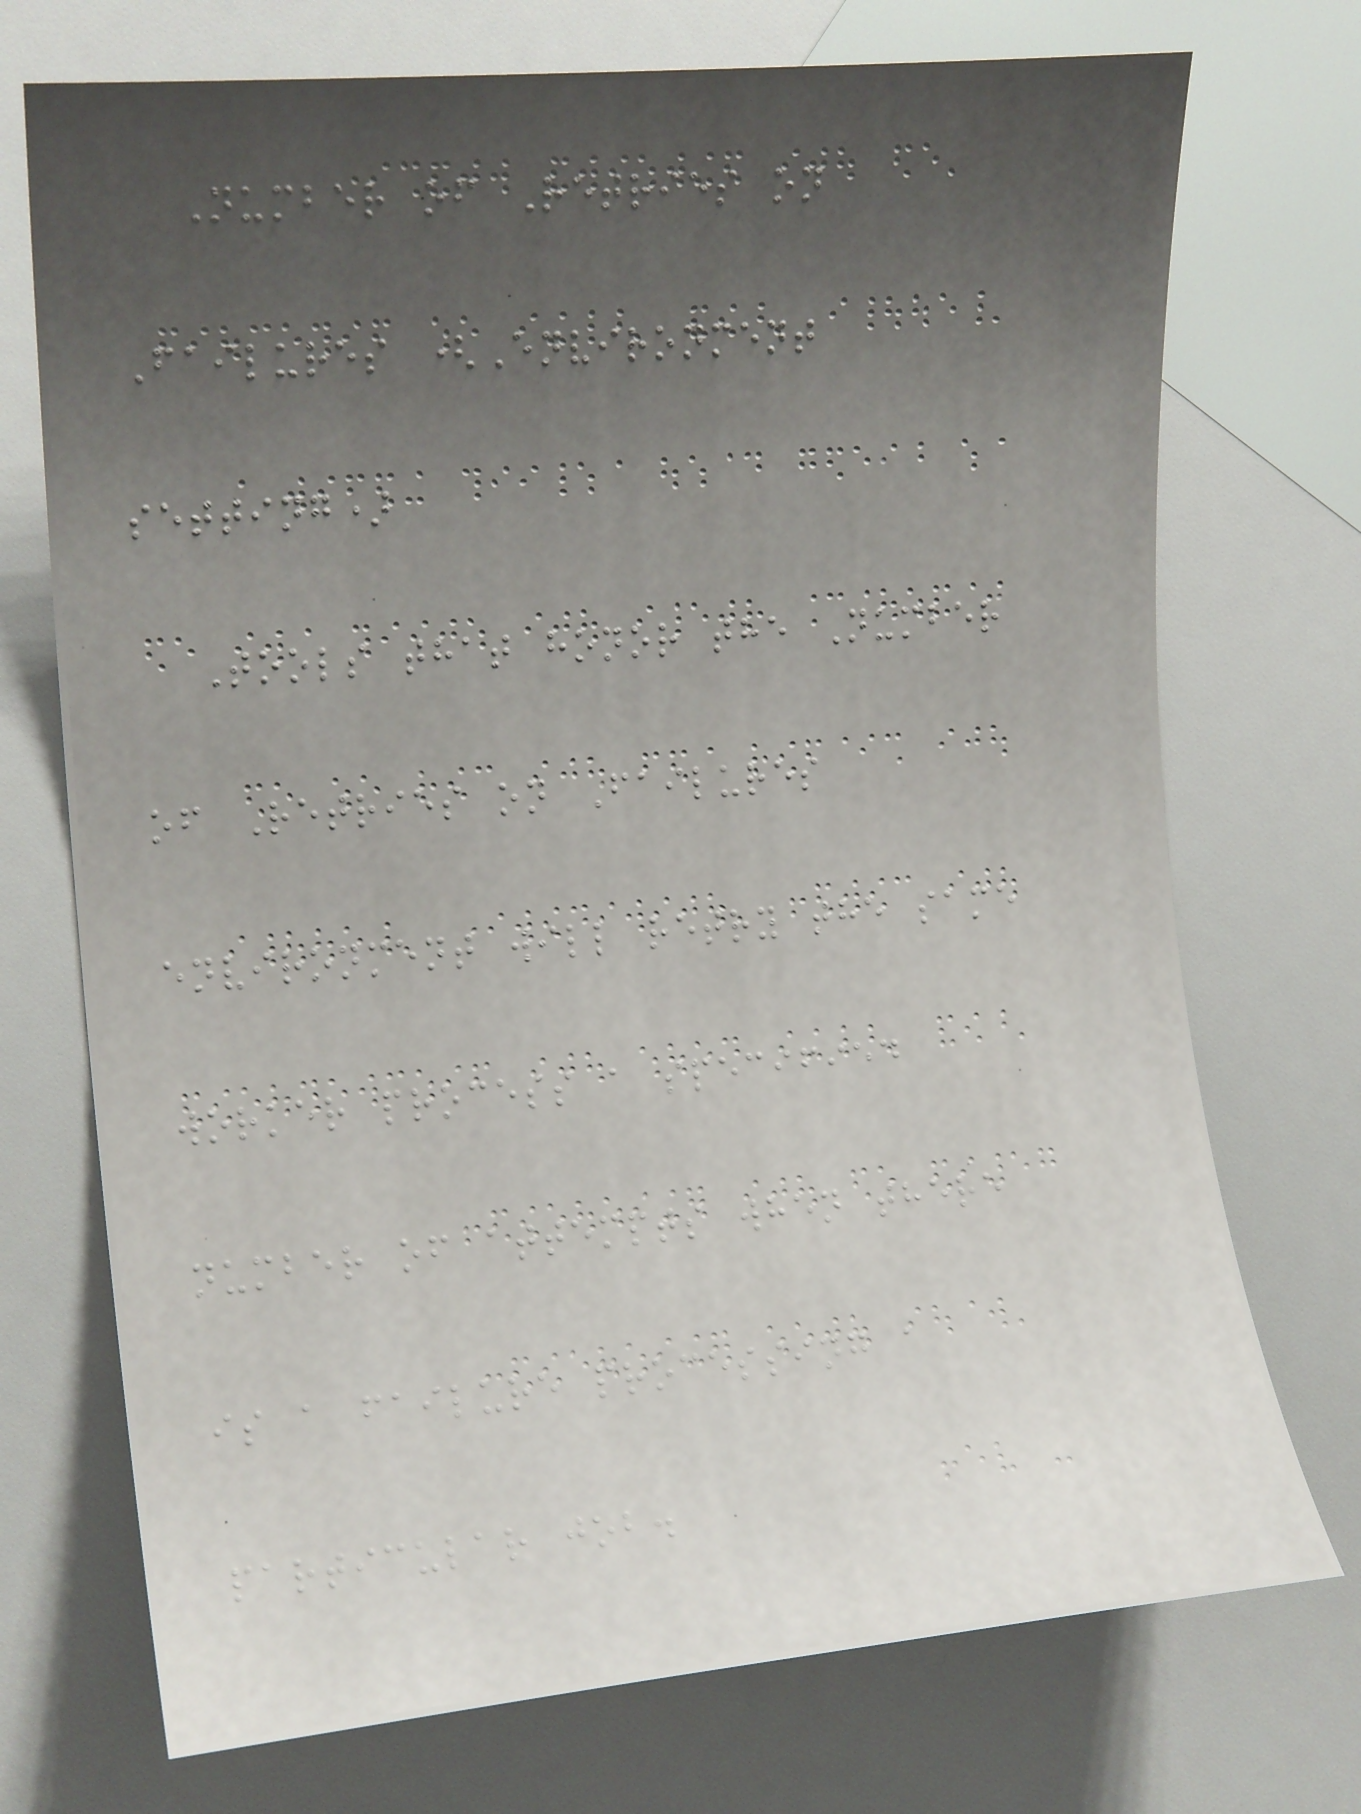Number of Retries on
Failures (Environment
setting)
Tools that honor the Number
of Retries on Failures
environment will retry the same
worker process a specified
number of attempts when there
is a failure processing a
particular job.
